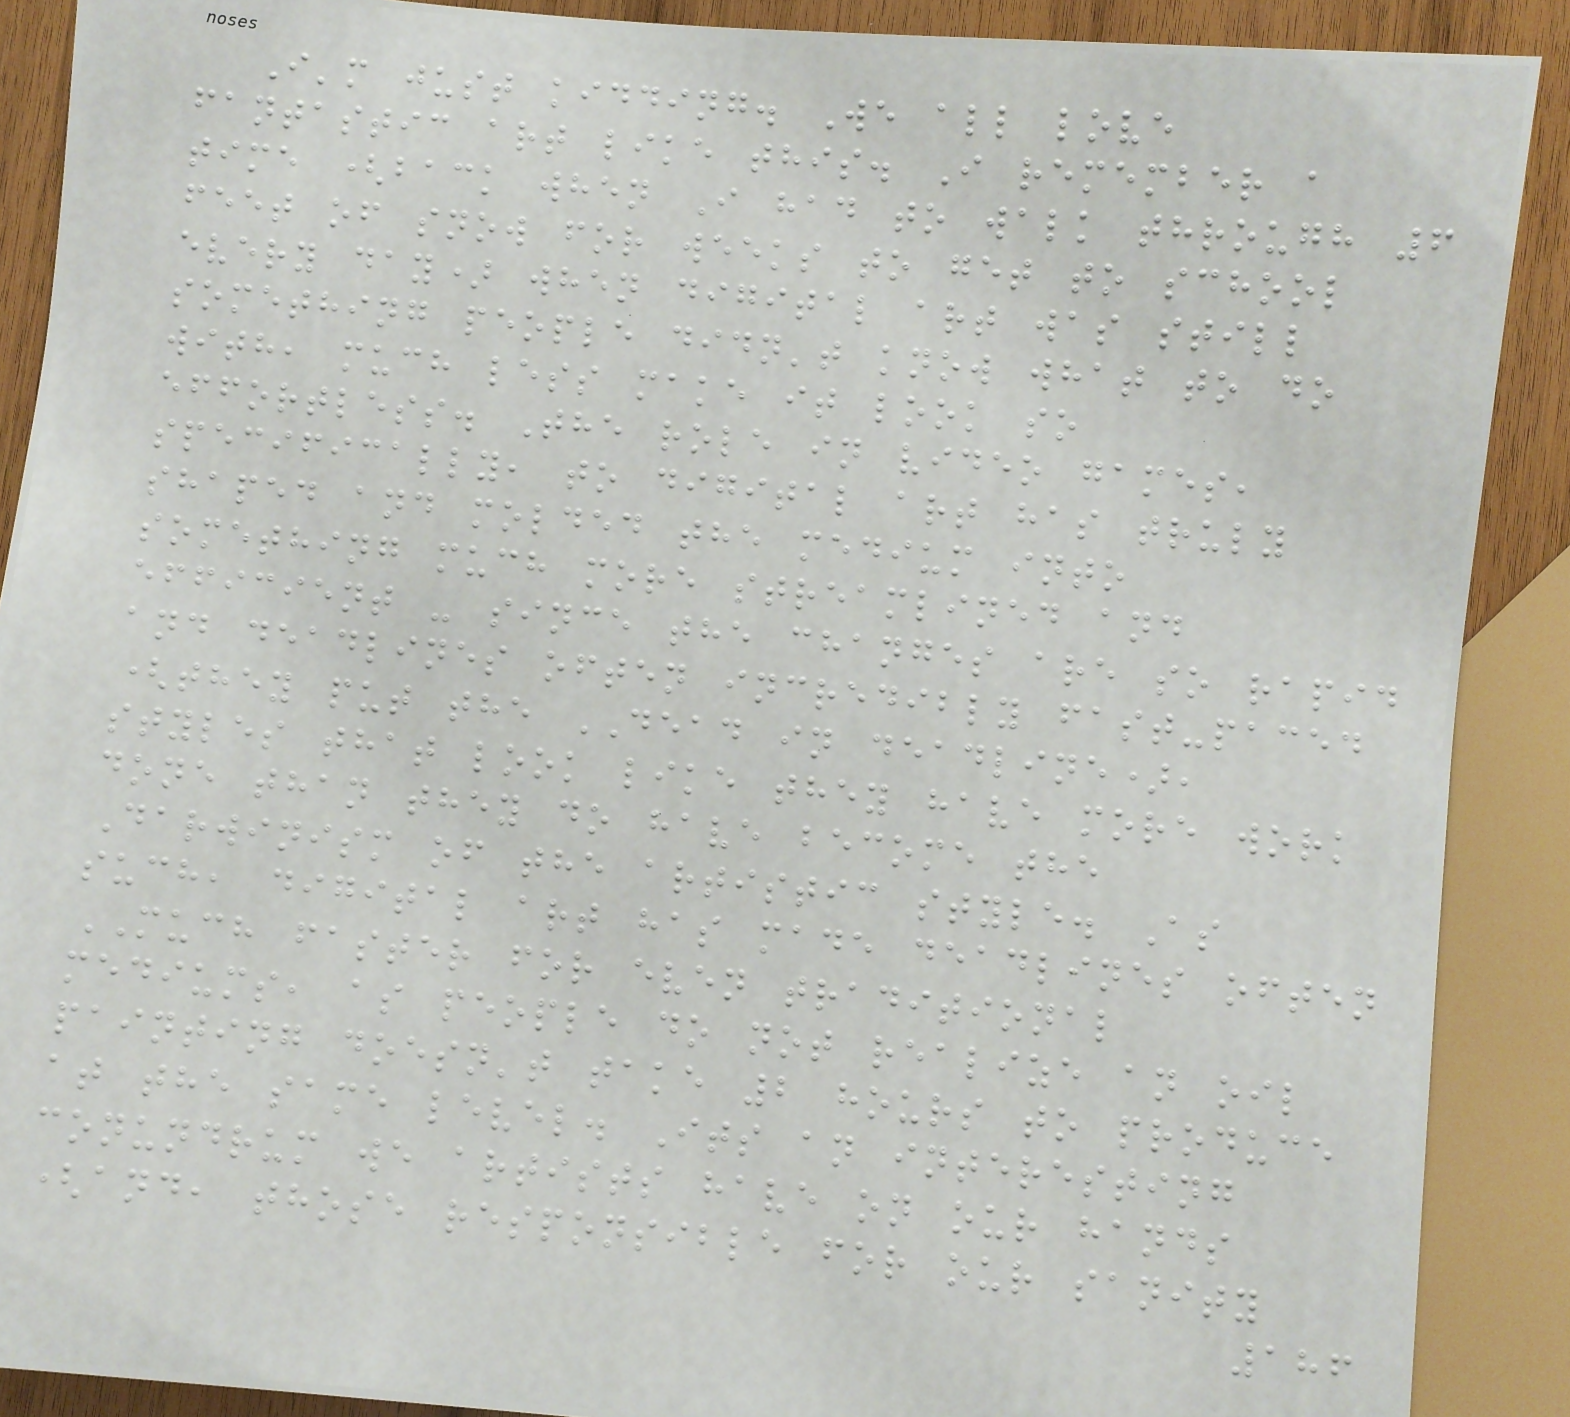I'm just kidding. We all love
fantastic art like this. I remember a
time (back when I had to walk through 6
feet of snow for weeks to get to school
every day) when digital art was still
something people didn't know what to do
with, much less make it look so
effortless. The role in video games,
specifically, to digital art has truly
shaped and molded the medium into
something much more streamlined and
efficient - since the changes are so rapid
and deadlines often incredibly fast-paced
(they put the DEAD in deadline),
styles that look like they have more work
done than they do have become the
Darwinism of the artistic style. As
such, digital art has made deadlines often
MUCH faster for even traditional
mediums, as people do not realize an oil
painting doesn't take 2 hours to produce
at the same level. Its an interesting
conundrum we artists have on our hands
(and, those responsible for our sanity
186
